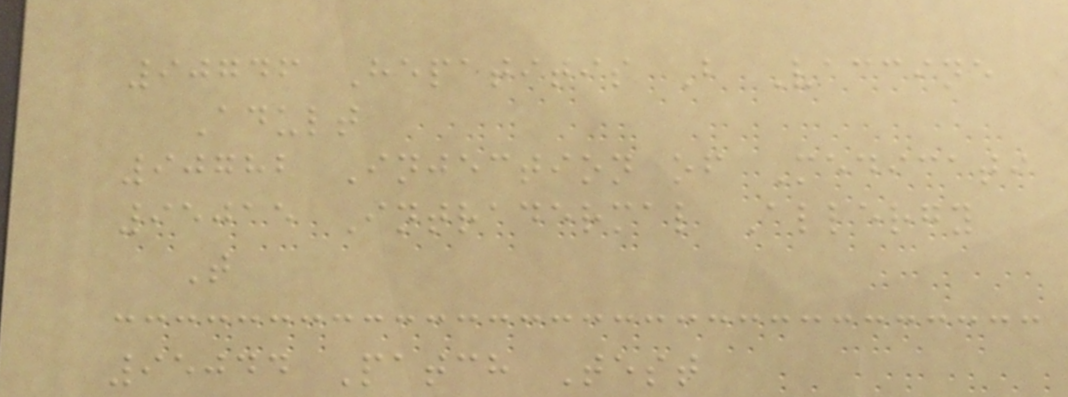90746 Hepatitis B Vaccine
Adult
90782 Injection of Medicati
95015 Intradermal Allergy
T
95044 Patch Test
